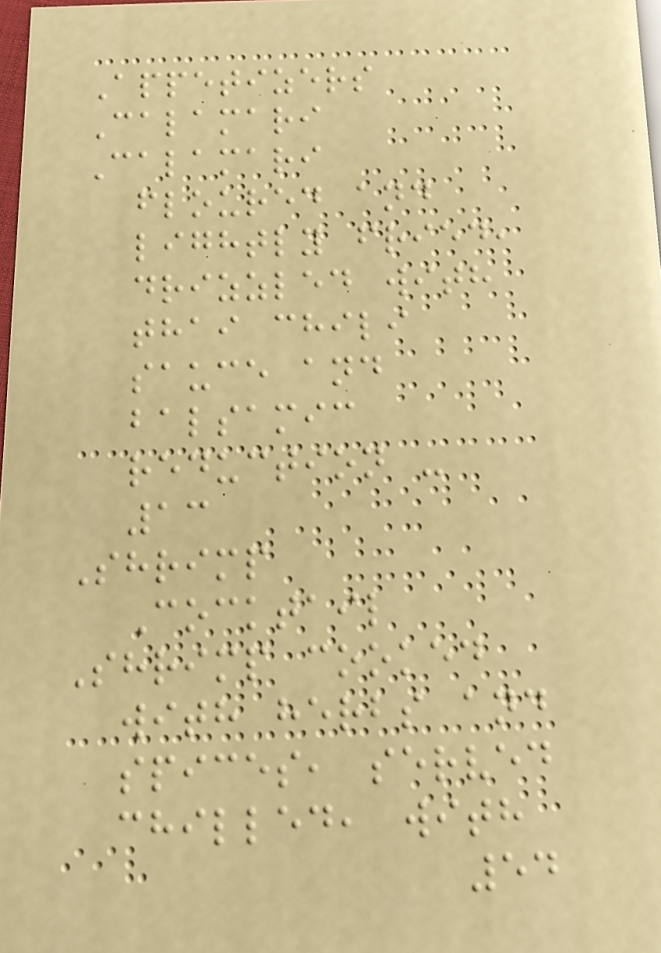Appetizers
Calamari
Calamari
floured and
lightly fried,
drizzled with
thai chili
sauce and
balsamic
reduction -
13
Shrimp
Cocktail
Shrimp cooked
with herbs and
spices, served
chilled, with
54
